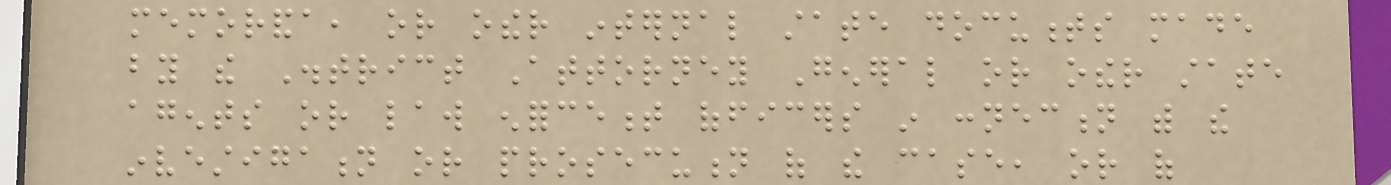memoranda, or other internal state documents made
by the District Attorney General or other state
agents or law enforcement officers in connection with the
investigation or prosecution of the case, or of
